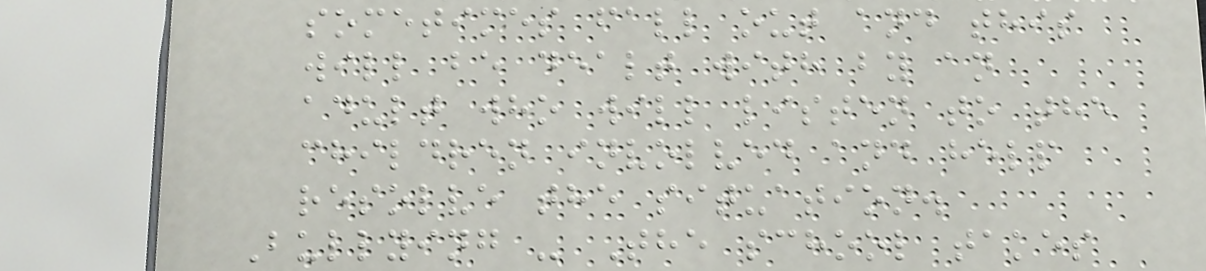sometimes fall out and this
will be dealt with by an
adult who will listen to the
children involved and help
resolve the situation.
Bullying - The school takes
